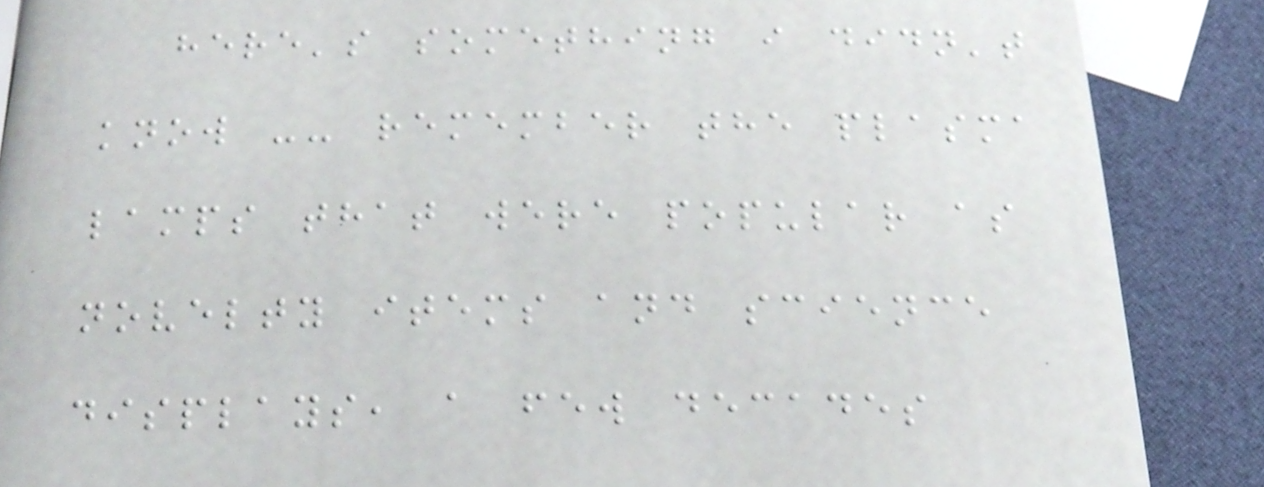here's something i didn't
know -- remember the plasma
lamps that were popular as
novelty items and science
displays, a few decades
